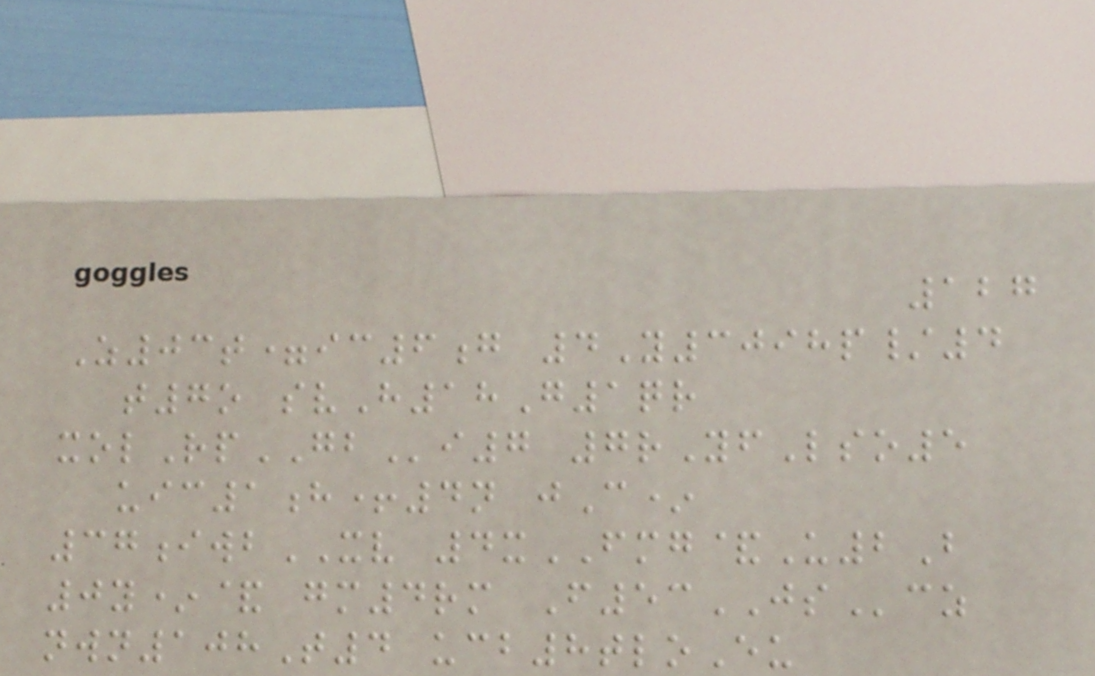127
Z03t=ic6g 4Y3098p/4
t7o svH18G1qr
xolRpGBi7 7rYfLso5
uic1h+4n jC*
37iwbXV 4xFMG&U2B
0y*& gm4rm F53JScz
nwn108T4 ucb8tloEu
